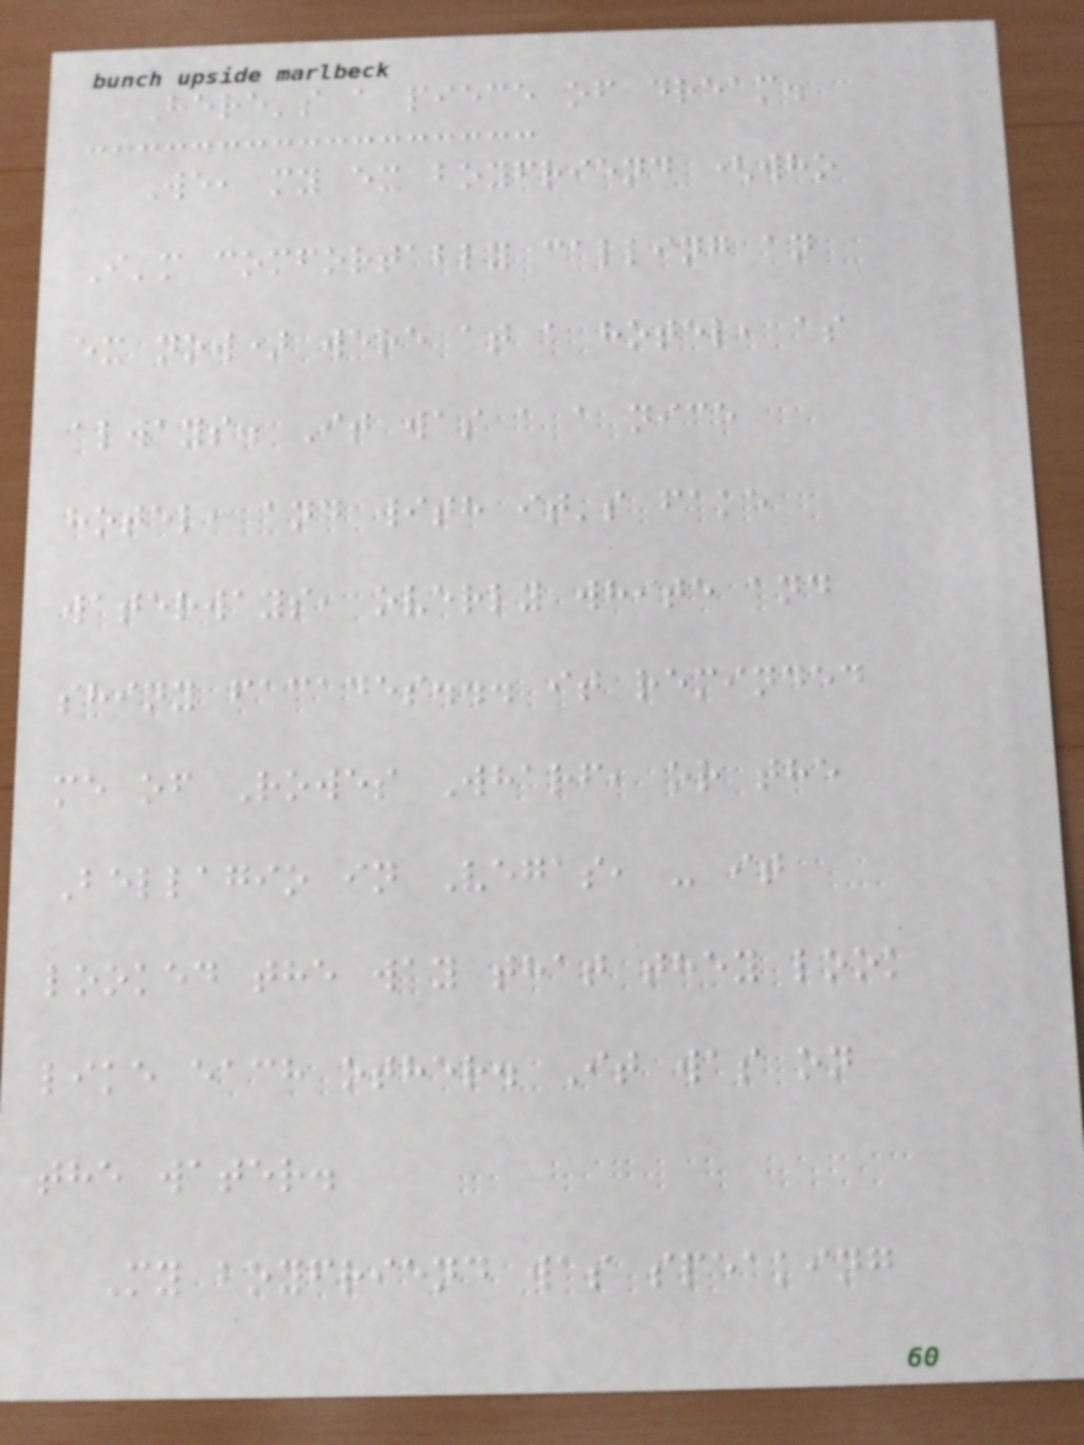Here's a piece of dream.
We, my ex boyfriend (who
I'm comfortably calling an
ex now) were at a hotel, as
always. It was a a nice
hotel, and with it's fake
waterways, overly white and
shiny facades... it reminded
me of Rowes Wharf, or the
Bellagio in Vegas, - it
looked the way that they look
like each other. It was on
the water.
My boyfriend was speaking
